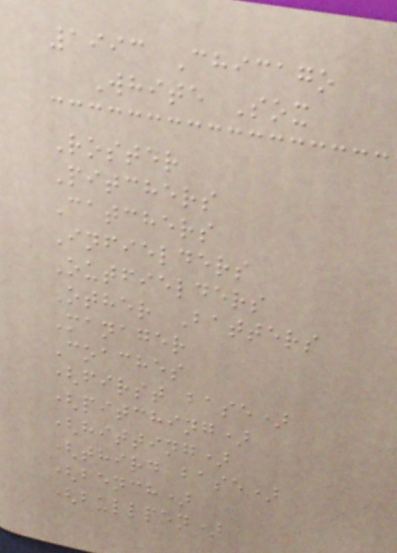1993 Chicago
White Sox
Roster
Pitchers
Catchers
Infielders
Outfielders
Other Batters
Manager
Coaches
(first base)
(pitching)
(hitting)
(third base)
(bench)
(bullpen)
